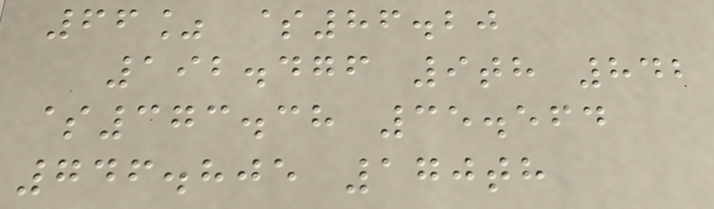66% $86.20
192.476 9th 842
$373.38 35.564
746.805 170th
